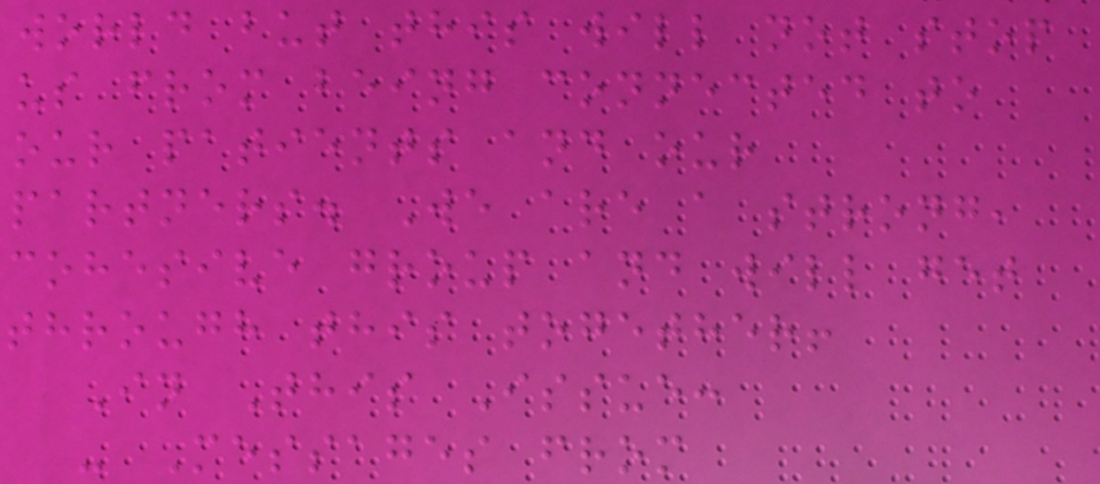world but this will not stop
us from being connected to
our patients and our
partners. We are a strong,
cohesive group and will get
through this together!
In This Issue:
- Messages from
